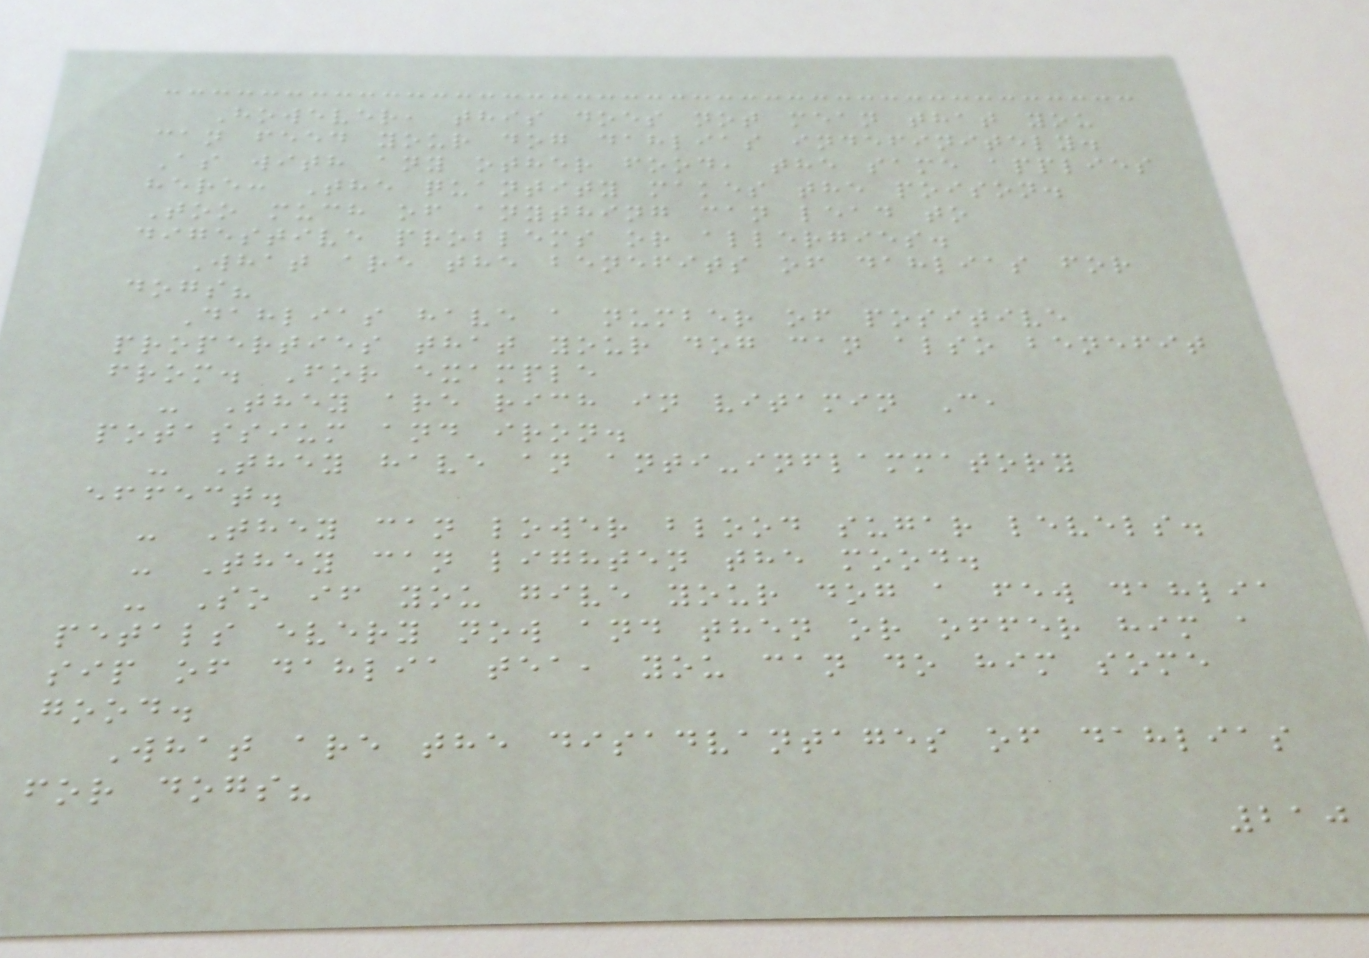However, this does not mean that you
can feed your dog dahlias indefinitely.
As with any other food, the same applies
here: The quantity makes the poison.
Too much of anything can lead to
digestive problems or allergies.
What are the benefits of dahlias for
dogs?
Dahlias have a number of positive
properties that your dog can also benefit
from. For example
- They are rich in vitamin C,
potassium and iron.
- They have an anti-inflammatory
effect.
- They can lower blood sugar levels.
- They can lighten the mood.
- So if you give your dog a few dahlia
petals every now and then or offer him a
sip of dahlia tea, you can do him some
good.
What are the disadvantages of dahlias
for dogs?
210
